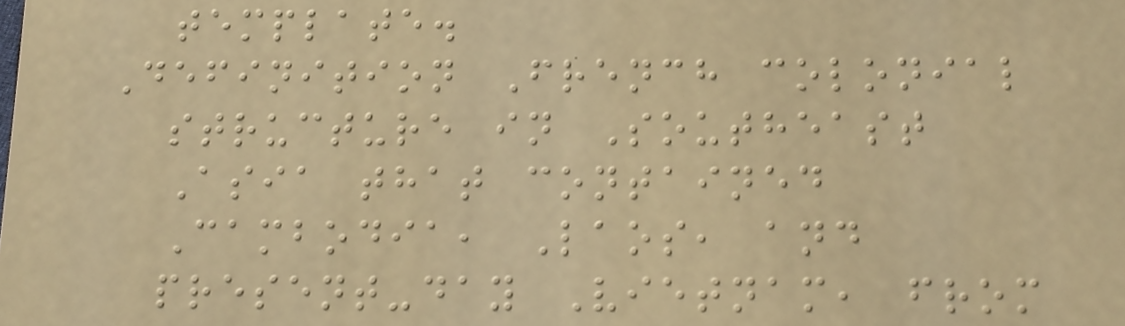template.
Definition French colonial
structure in Southeast
Asia that contained
Cambodia, Laos, and
present-day Vietnam, from
